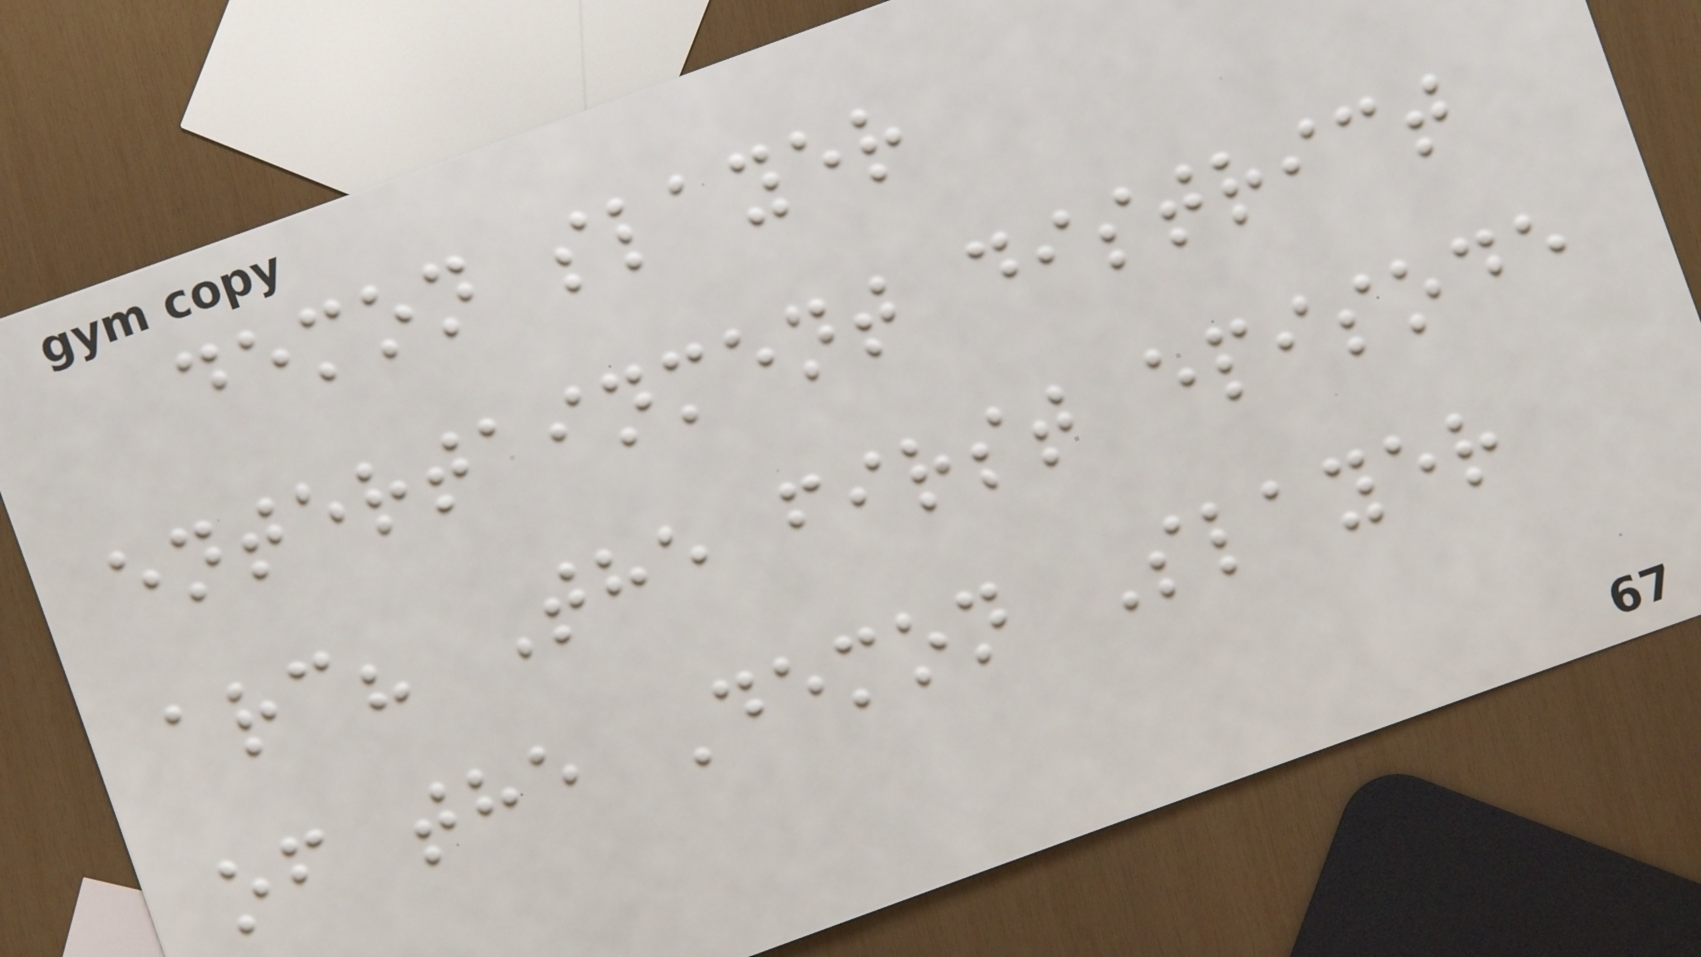demon slayer
entertainment district
arc? The first episode
of the Demon Slayer
